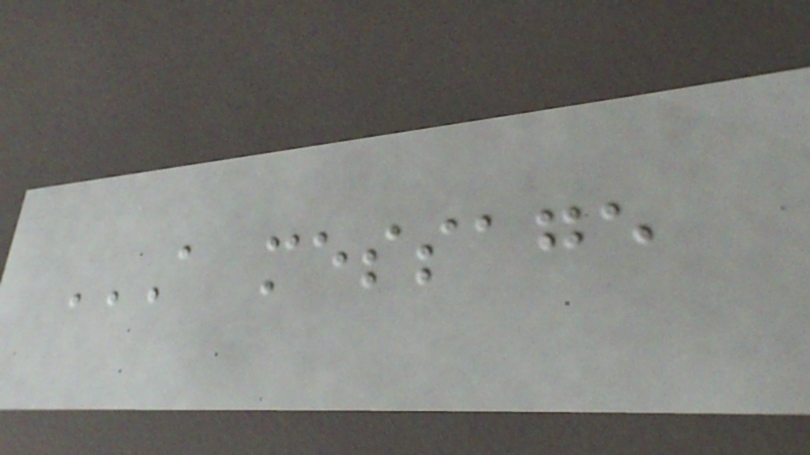A MESSAGE
